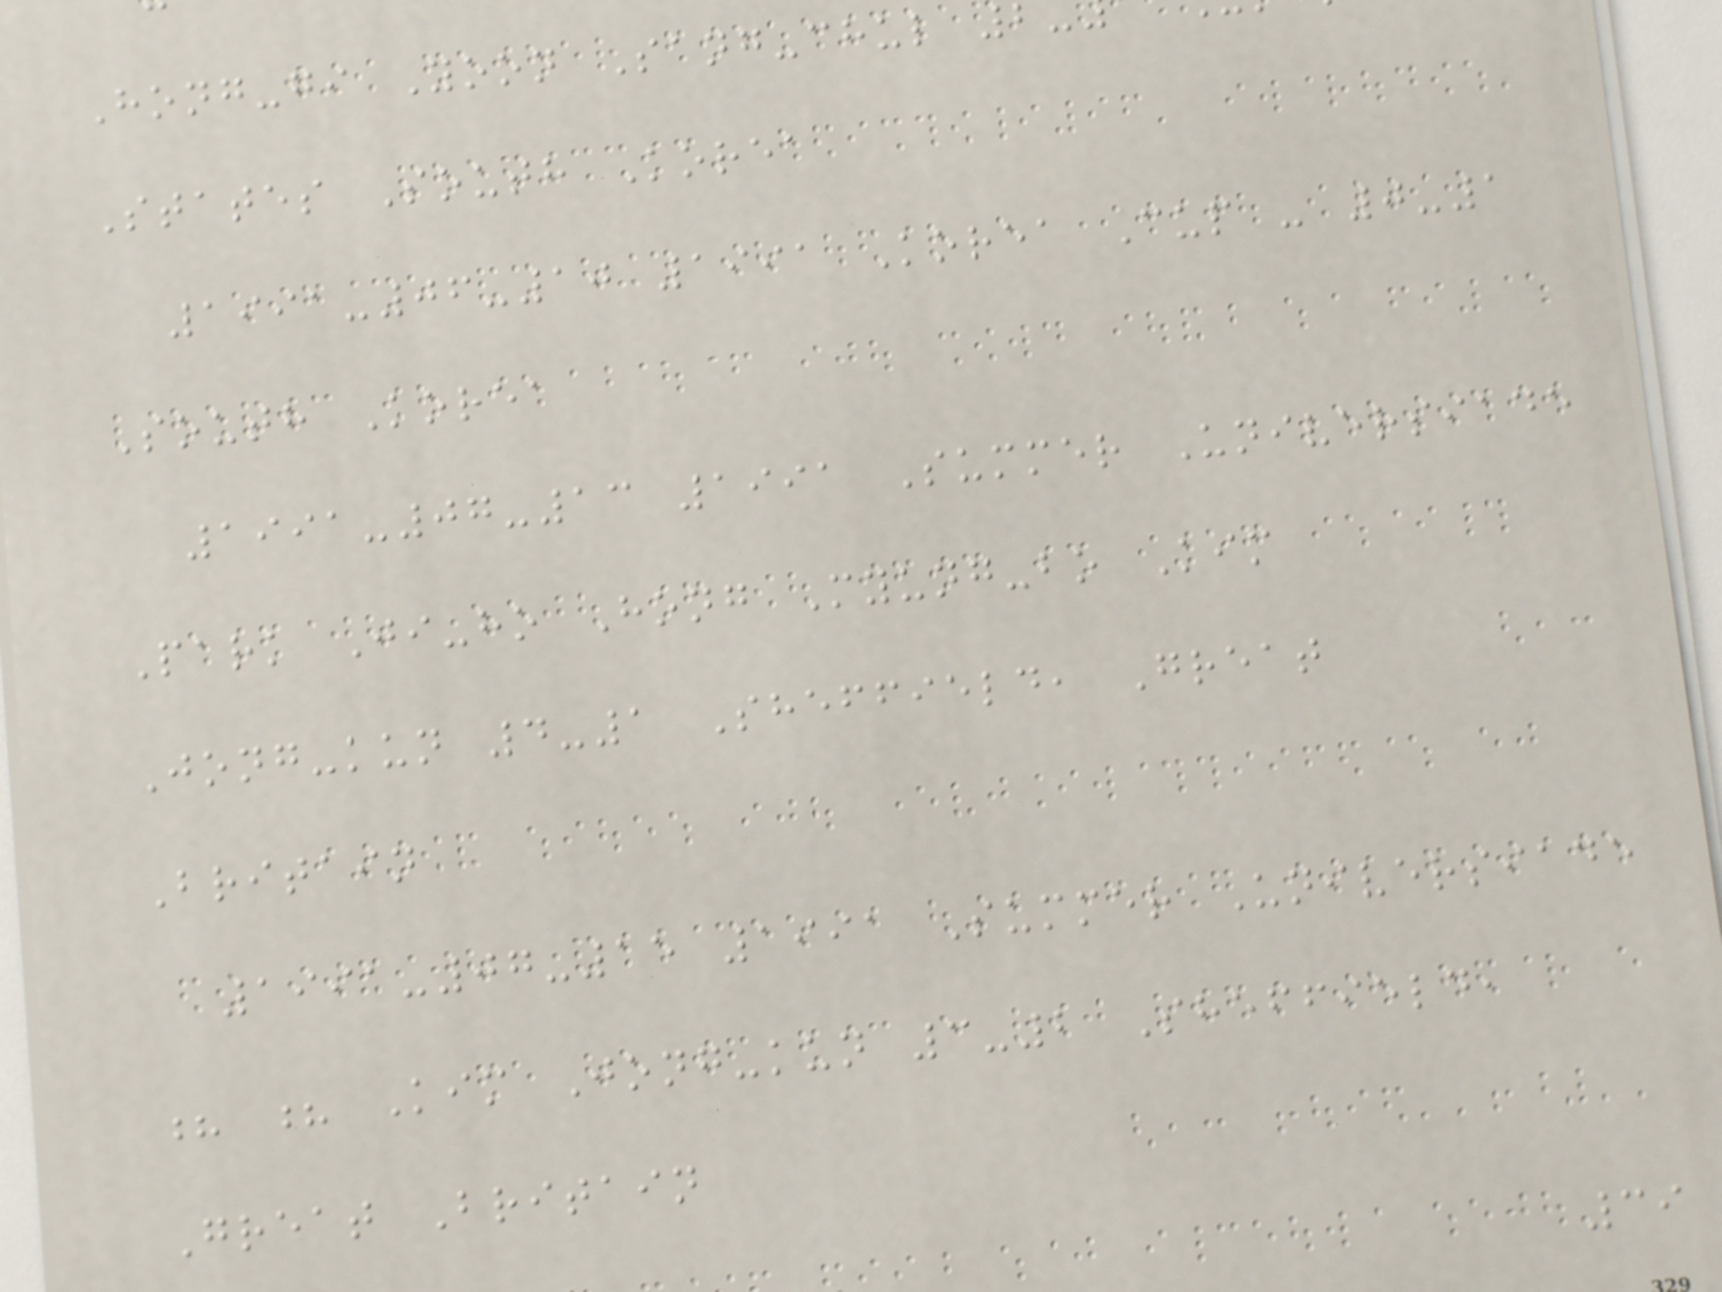Hong-gi Yoon Sang-chul
States South Korea
1991-06-10 1991 Korea Cup - 0-1
South Korea
1991-07-13 1991 Summer Universiade
Park Ji-ho Hong Myung-bo Kim
Jong-kun 4-1 Sheffield, Great
Britain
1991-07-15 1991 Summer Universiade
? ? Kim Jong-kun 3-2 Sheffield,
Great Britain
39
